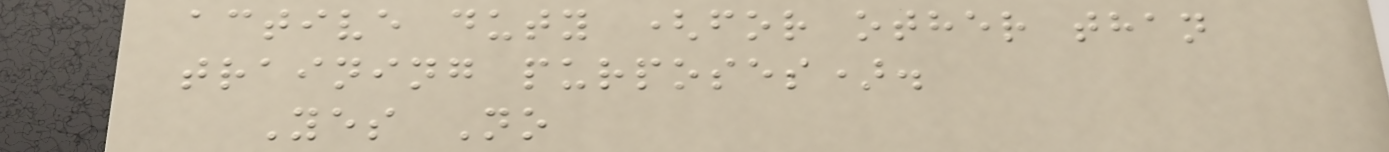active duty (for other than
training purposes).
Yes No
